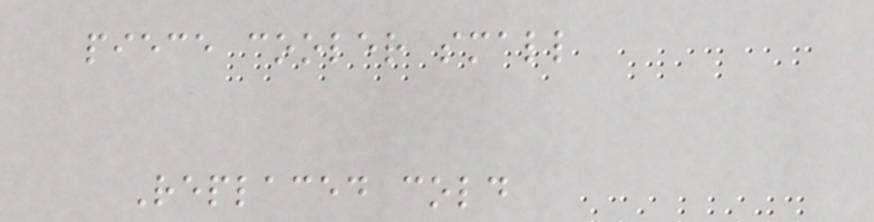piece cooler small
Replaced cold
